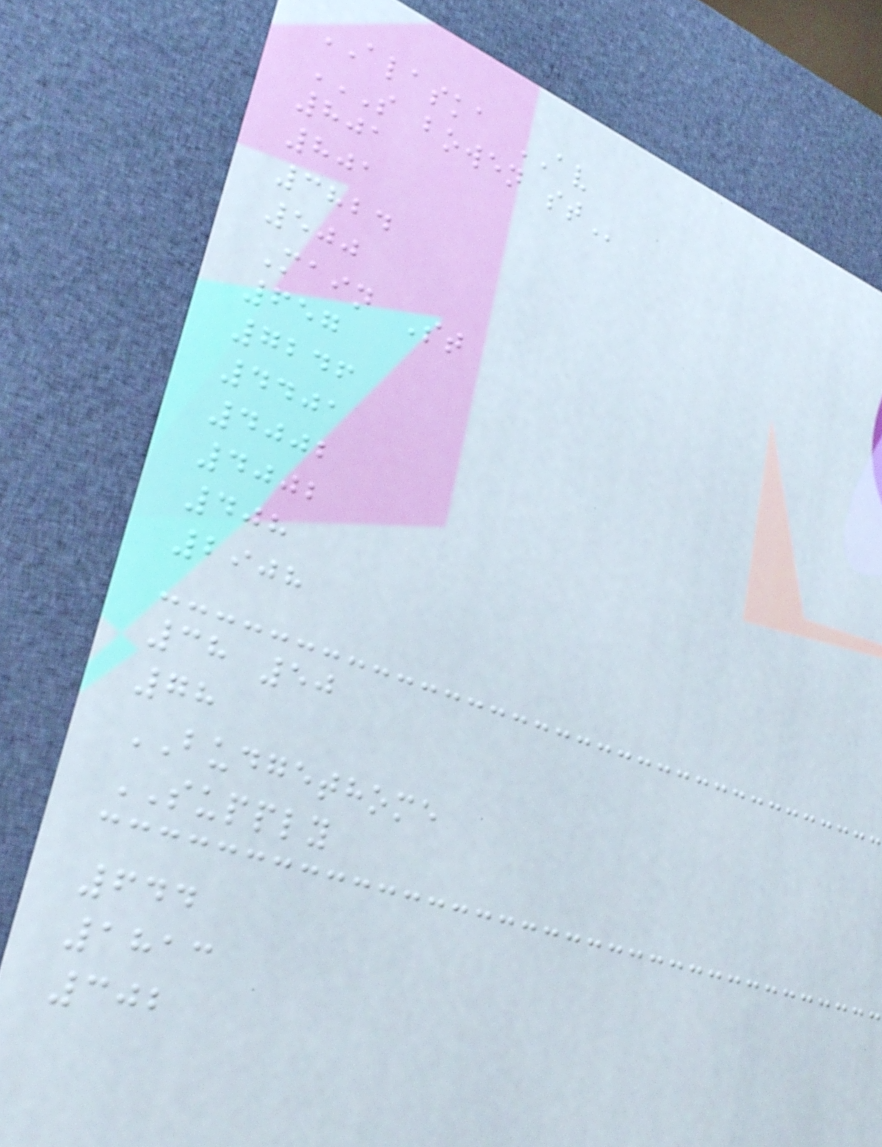ALASKA AV
S BOWEN ST
801
801
3824
500
Main St
657
7246
4401
4002
4002
408
2908
38 50
78
BUDGETHOME
SUPPLY
644
1813
302
